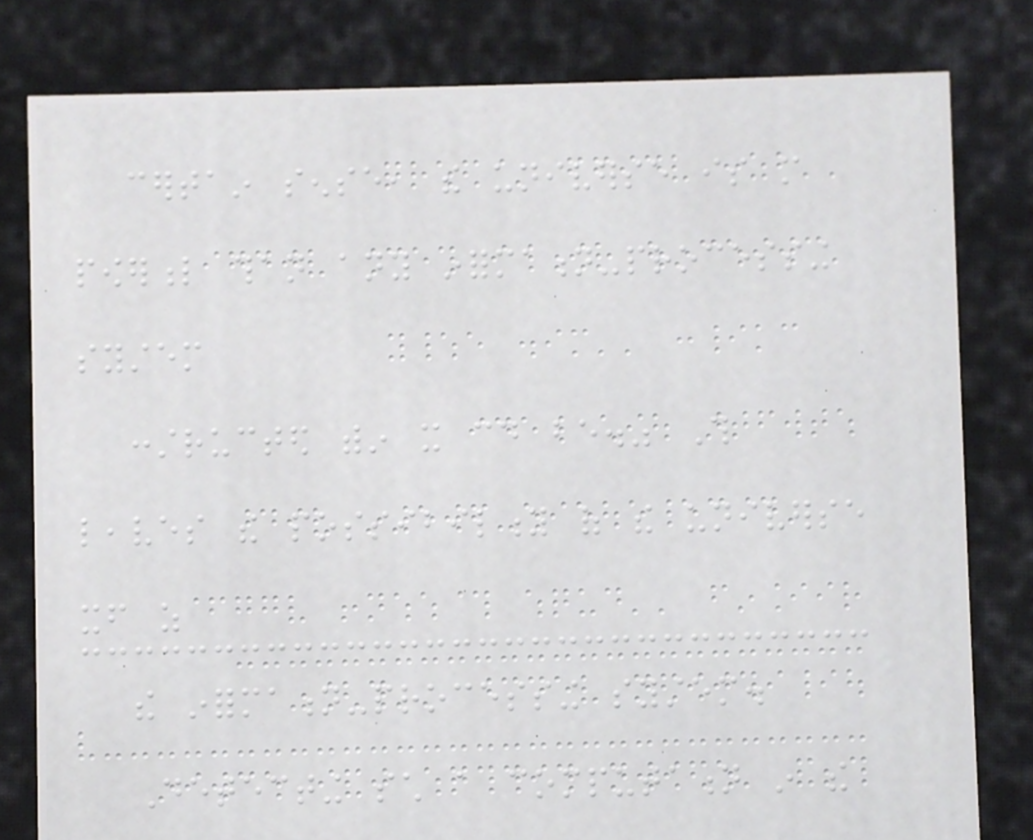certain sense, the universe is more
powerful than any information-processing
system
constructed within it could be." This
leaves the possibility of the universe
itself as
the information-processing system.
Detecting such a computation in the
